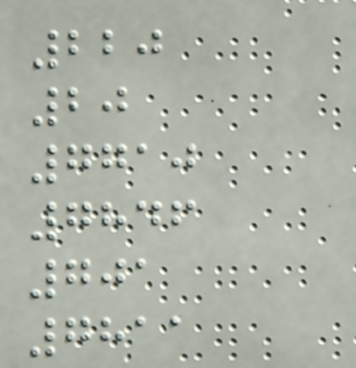220
20
7710
7846
701
7811
